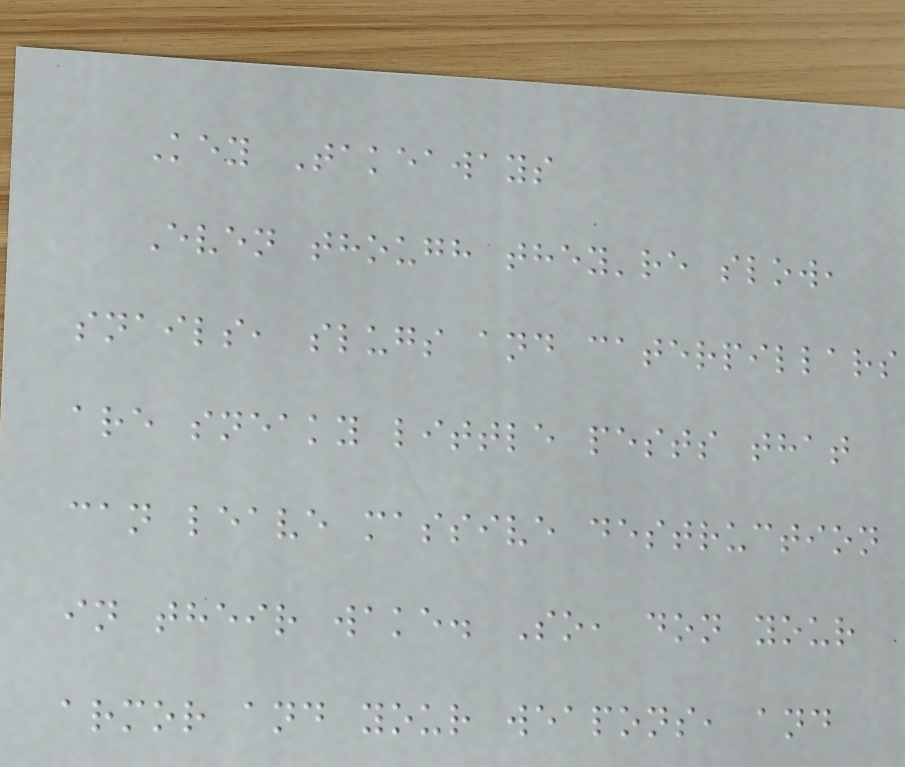Key Takeaways
Even though they're slow,
snails, slugs and caterpillars
are sneaky little pests that
can leave massive destruction
in their wake. So, don your
armor and your weapons, and
